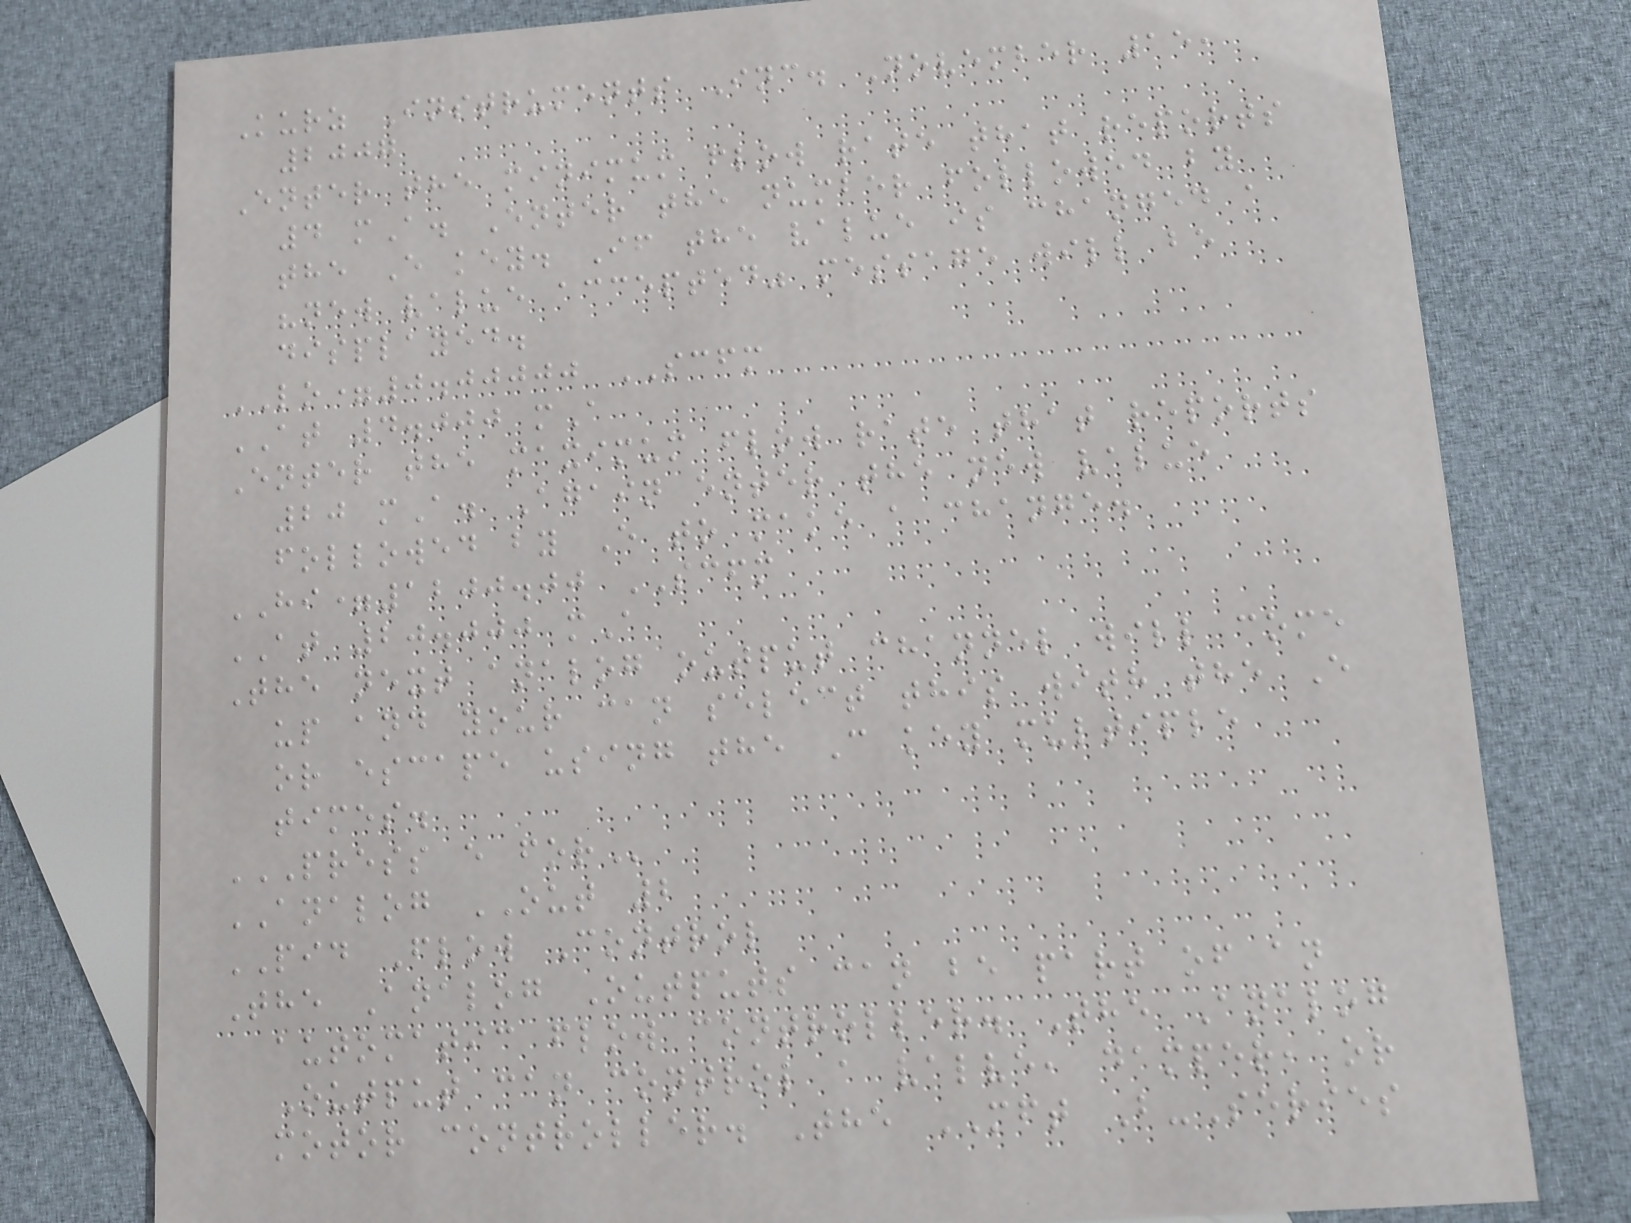Kurz Instruments Inc. November 15,
2007
Enter the minimum flow rate that reports
4 mA. Enter the number followed by
the E key. If the value is changed a
"new value accepted" message will be
displayed.
LO=0.00000 SCFM
AT 4.000 mA
Enter the maximum flow rate that reports
20 mA. Again enter the new value
followed by E to make a change.
HI=1200.00 SCFM
AT 20.000 mA
The next analog output channel will come
up and your can select this with the E
or escape using the C key multiple
times.
PRESS E FOR
ANALOG OUT 2
PID Flow Control
The Analog Outputs can be part of an
automatic flow controller. The Analog
Output can control a valve, damper, or
motor controller. The MFT B-Series
